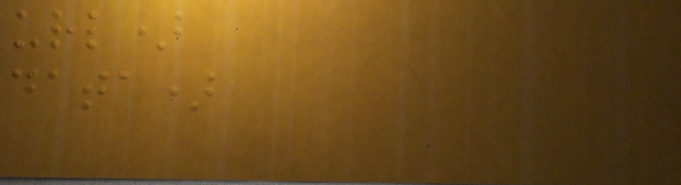url)
data)
